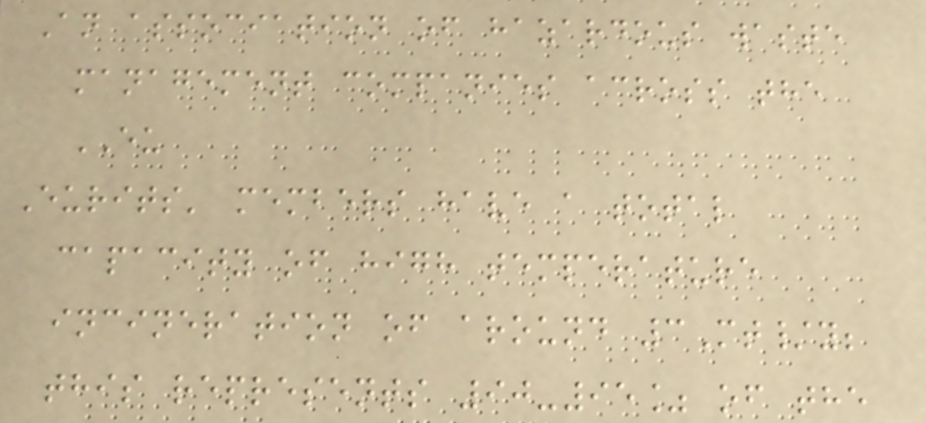An association of hazardous waste
management companies across the
EU
Eurits' members have a total
capacity of high temperature
incineration of around 3Mt/y;
this represents 90-95% of the
